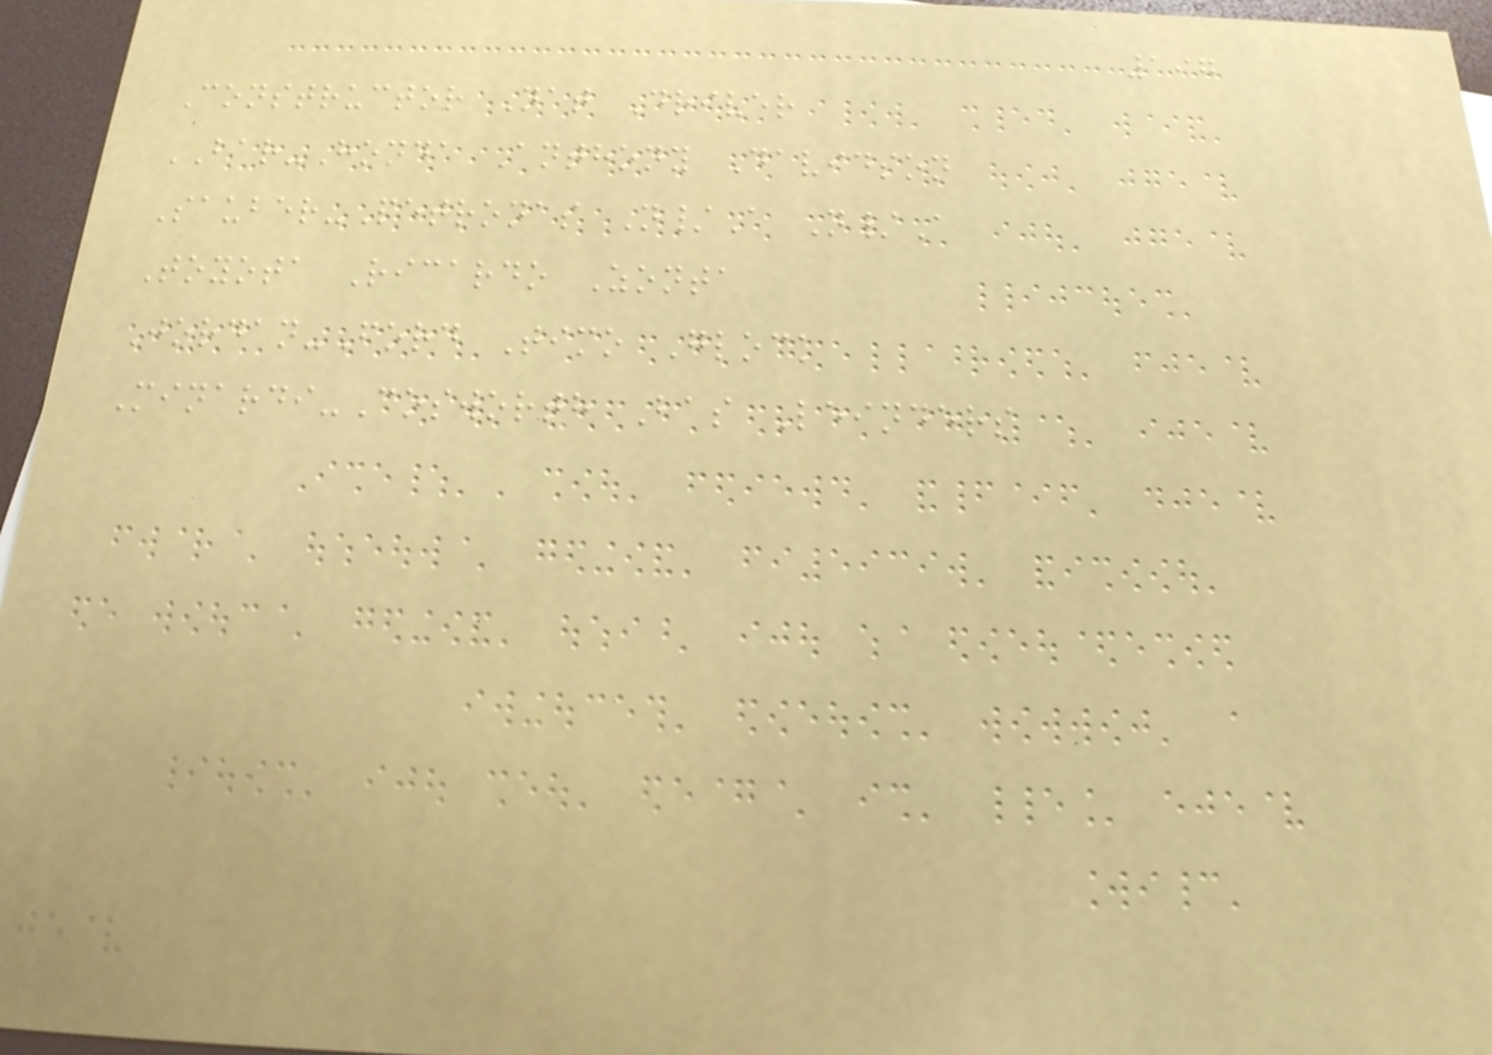197
Constructor Nat Driver
BAR-Honda Anthony Davidson
Sauber-Petronas N/A N/A
Toyota Ricardo Zonta
Jordan-Ford Timo Glock
Minardi-Cosworth Bas Leinders
